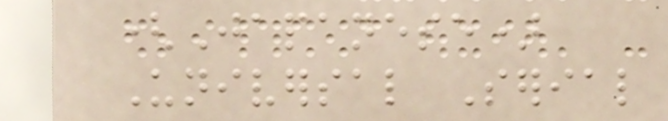(Japanese)
Universal Serial
